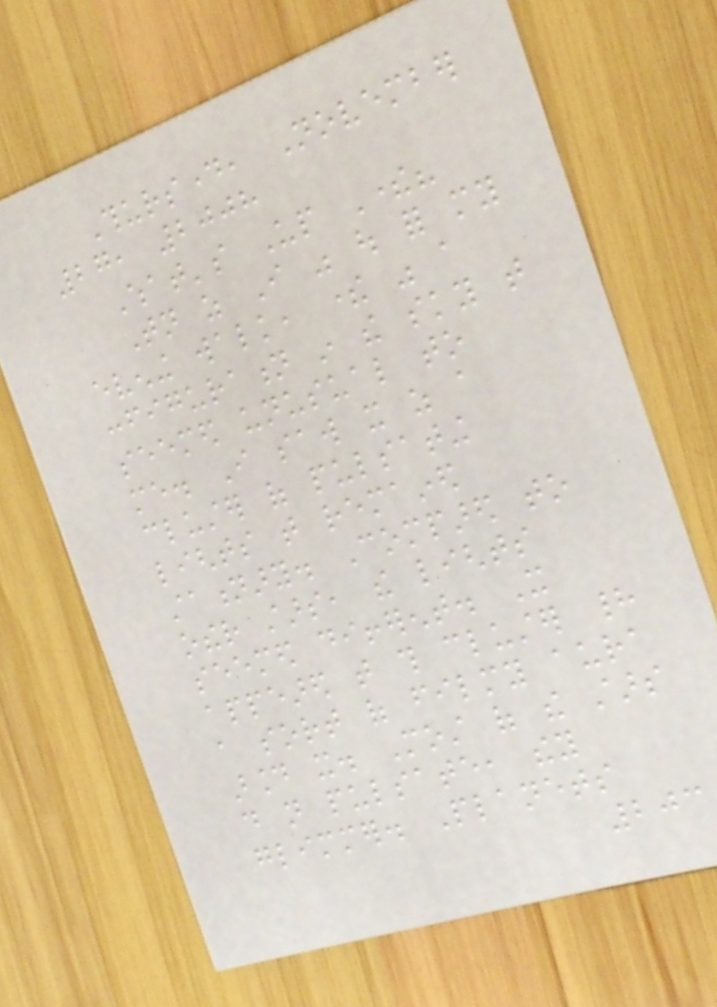Thursday, November
27, 2008
What's Up There?
Tonight as I was out for my
evening walk, there was a
configuration in the sky that
seemed unusual to
me. I saw it as a
cluster of pulsating
lights that remained
stationary. Compared to
other stars, the lights
seemed different. It
appeared that this cluster had
a sort of filmy aura
around it. Most of the stars
do not pulsate, they
glimmer. Planets
203
